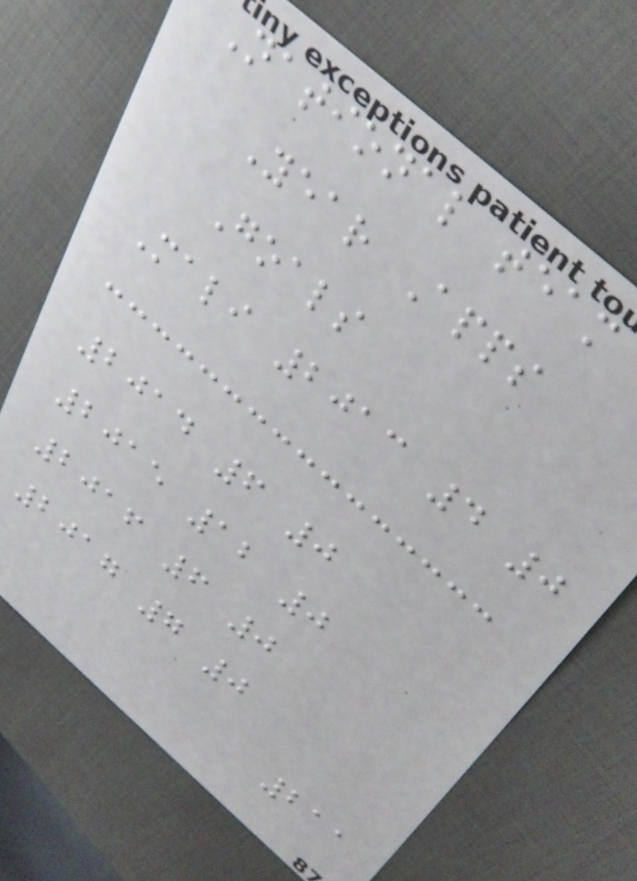National team
Year Apps
Goals
Mali 2013 4 0
2014 6 0
2015 12 0
2016 6 0
2017 7 0
211
